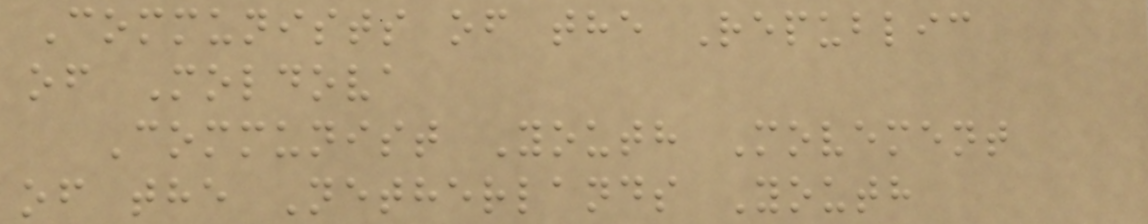Communists of the Republic
of Moldova
Communist Youth Movement
of the Netherlands Youth
